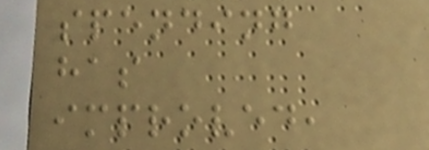spending
has
improved,
